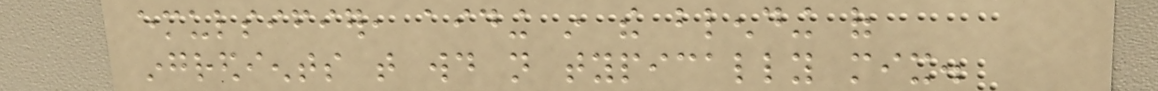emulsifier, aiding in the blending of
ingredients that would not typically mix.
